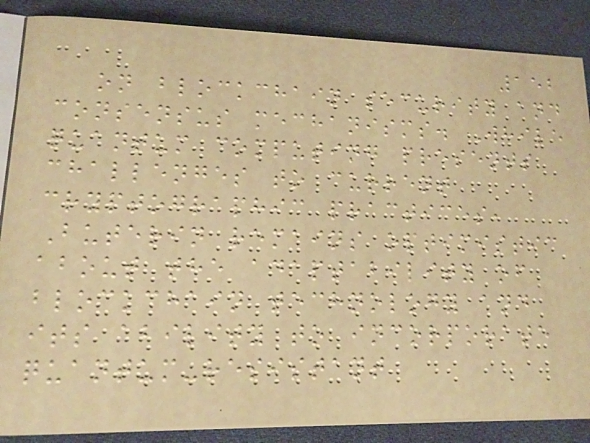152
on blockchain security and
consensus mechanisms. While
quantum computing presents
challenges to current
cryptographic practices,
Buterin remains optimistic
about the adaptability of
blockchain technology and
its ability to incorporate
quantum-resistant
